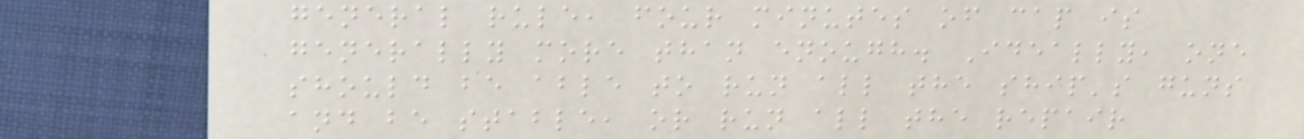general rule, four minutes of cap is
generally more than enough. Ideally, one
should be able to run all the ship's guns
and be stable, or run all the repair
